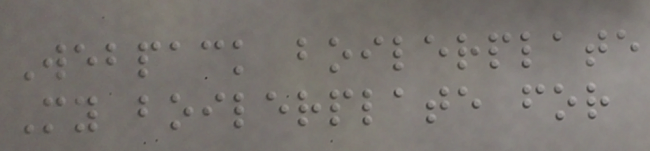Webpack boilerplate
My boilerplate for
